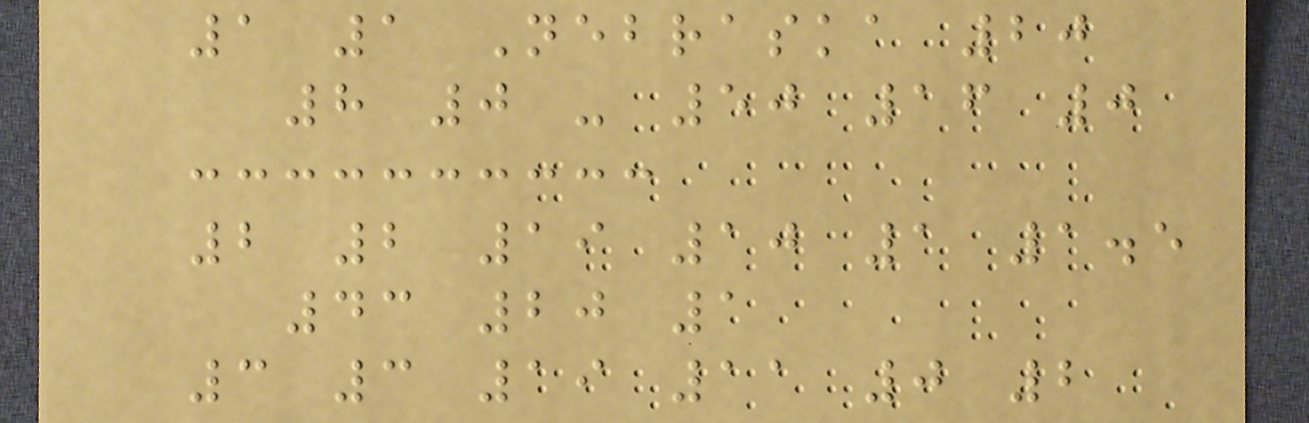1 1 Nebraska 20
8 0 - 50 16 0
2 2 19 10 1 1.5
43 20 1
3 3 19 11 0 2
